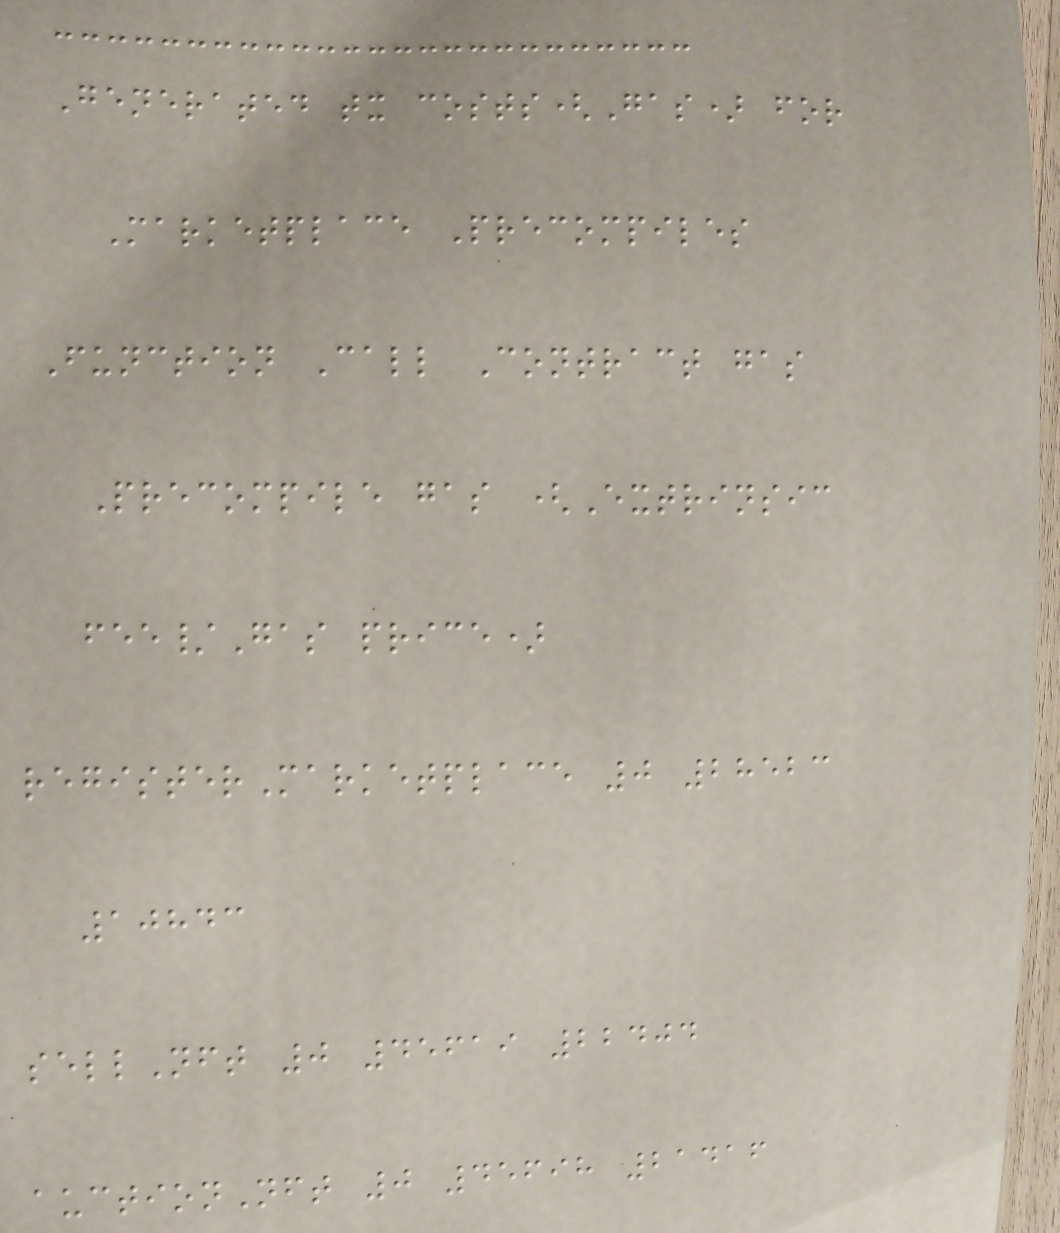Generated tx costs(Gas) for
Marketplace Precompiles
Function Call Contract gas
Precompile gas (Extrinsic
fee/Gas price)
registerMarketplace 0 28523
10843
sellNft 0 45619 22404
auctionNft 0 45698 21416
